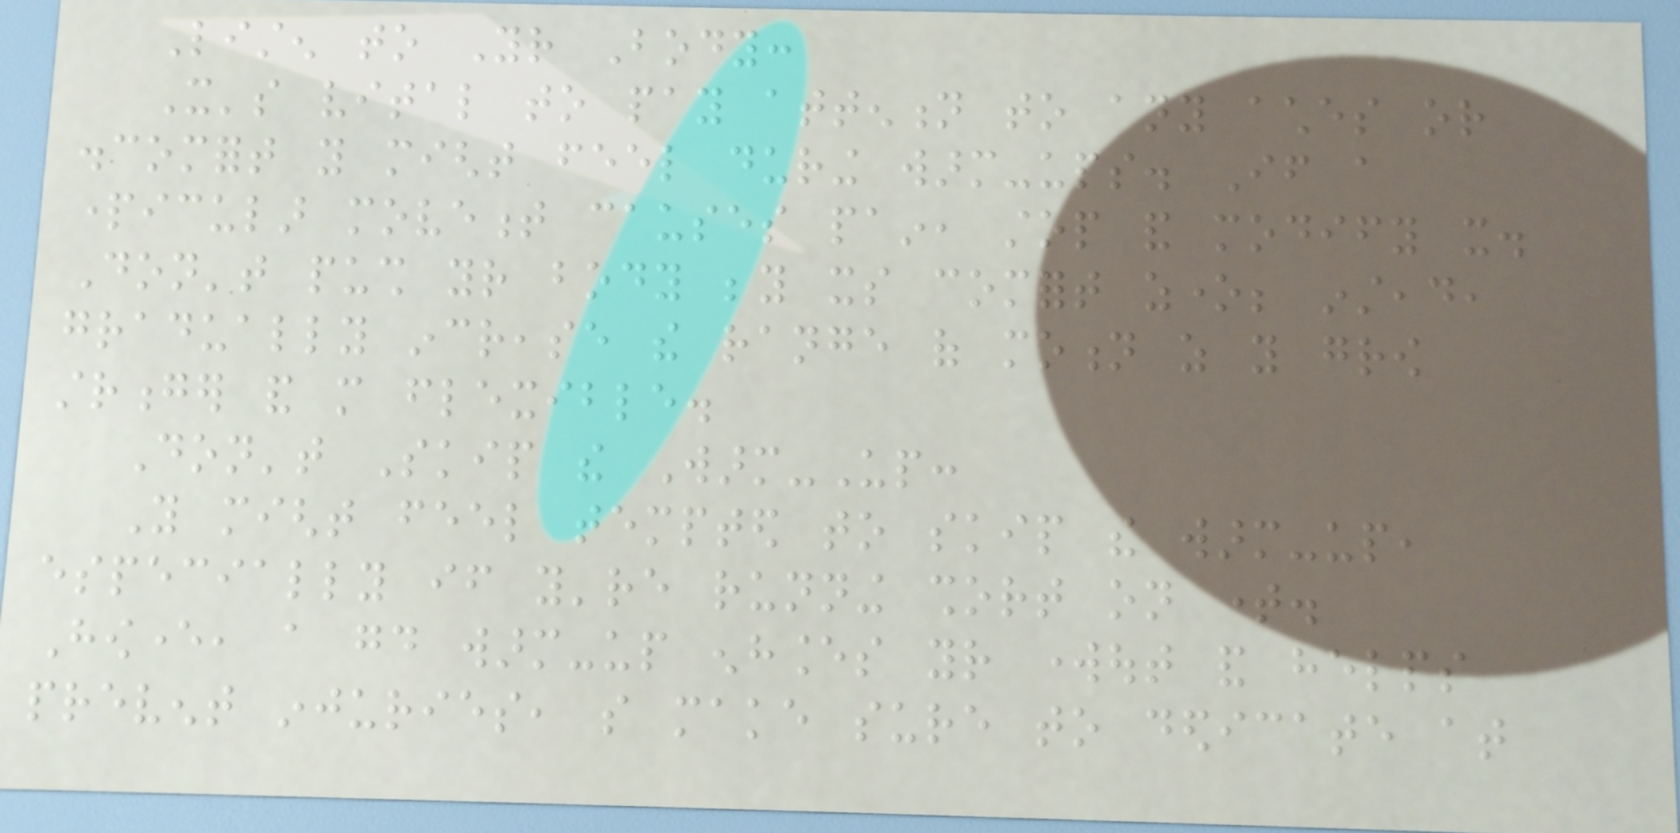Listen to Your Body:
It's vital to pay attention to any aches or
discomfort you might feel during warm-ups. If a
particular movement causes pain, stop and modify it.
Don't push your body beyond its comfort zone; instead,
gradually increase the range of motion as you grow
stronger and more flexible.
Don't Skip the Warm-Up:
You might feel tempted to skip the warm-up,
especially if you're running short on time.
However, a good warm-up enhances your workout and helps
prevent injuries, so make sure to dedicate at
